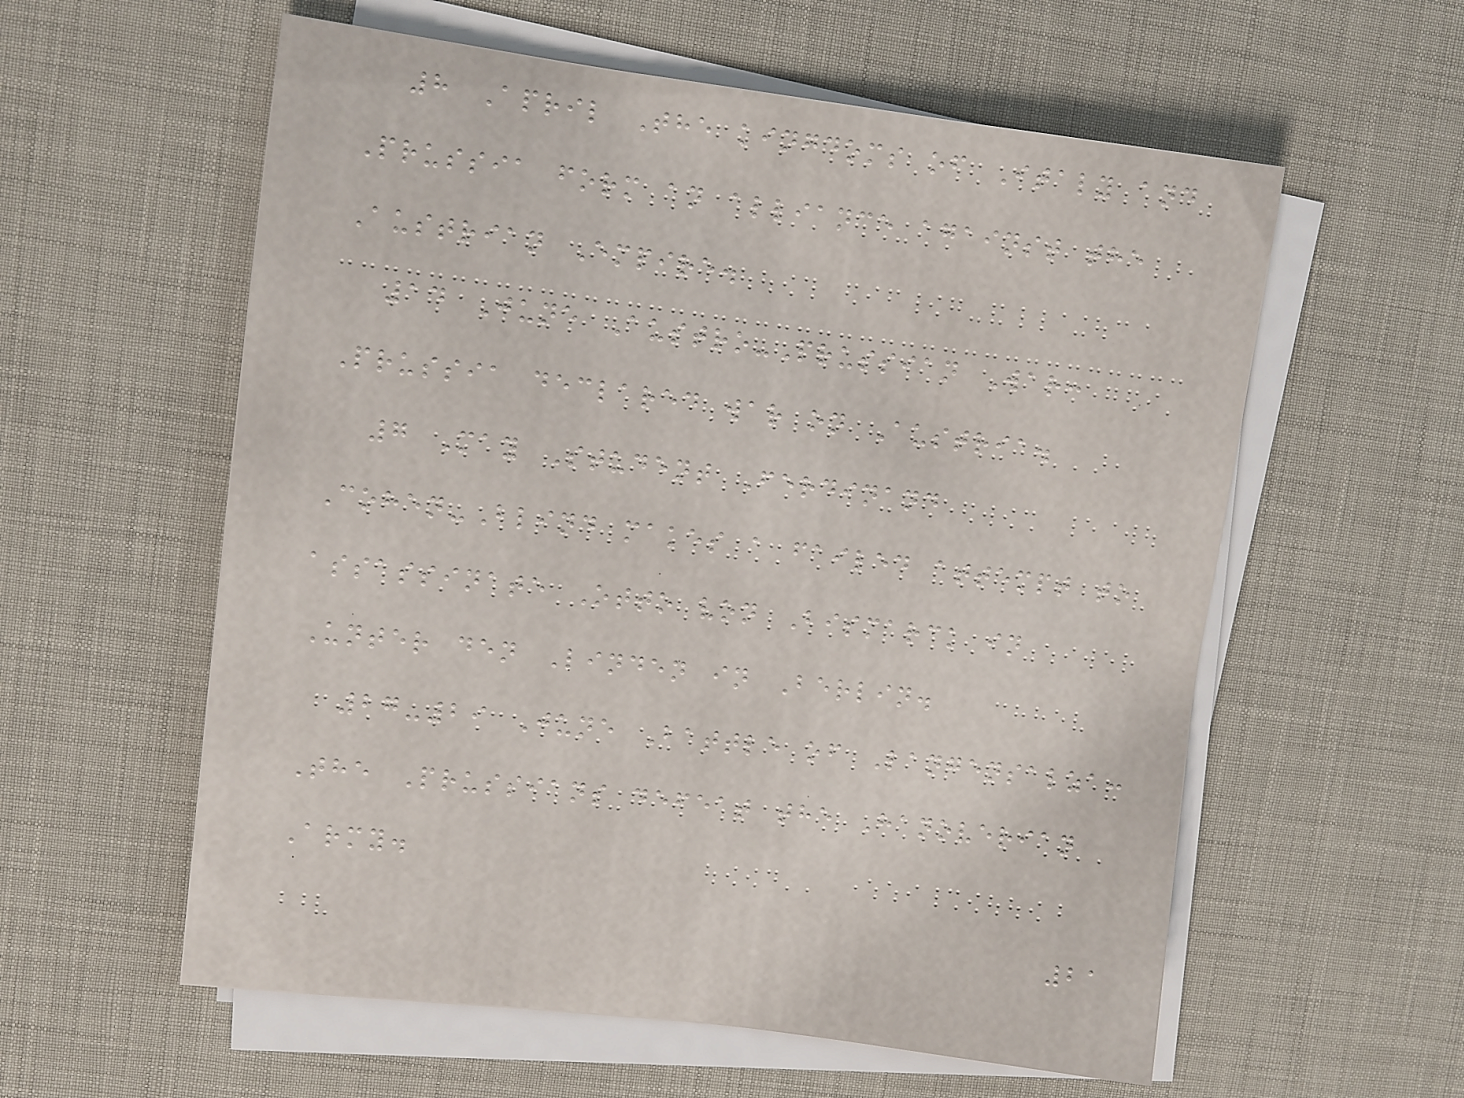8 April The kingdoms of Italy and
Prussia form an alliance against the
Austrian Empire.
14 June Austro-Prussian War:
Prussia declared war on Austria.
7 May Student Ferdinand
Cohen-Blind makes a failed attempt to
assassinate Otto von Bismarck in
Unter den Linden in Berlin.
27-29 June Battle of Langensalza:
The Prussians defeat the Hanoverian
Army.
21
